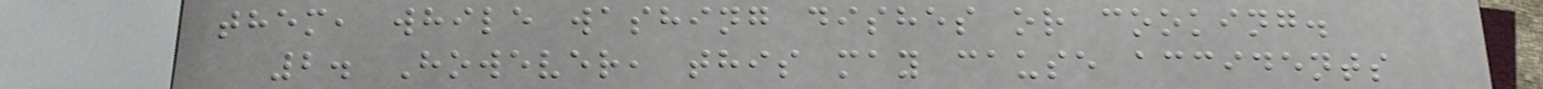them, while washing dishes or cooking.
2. However, this may cause accidents
